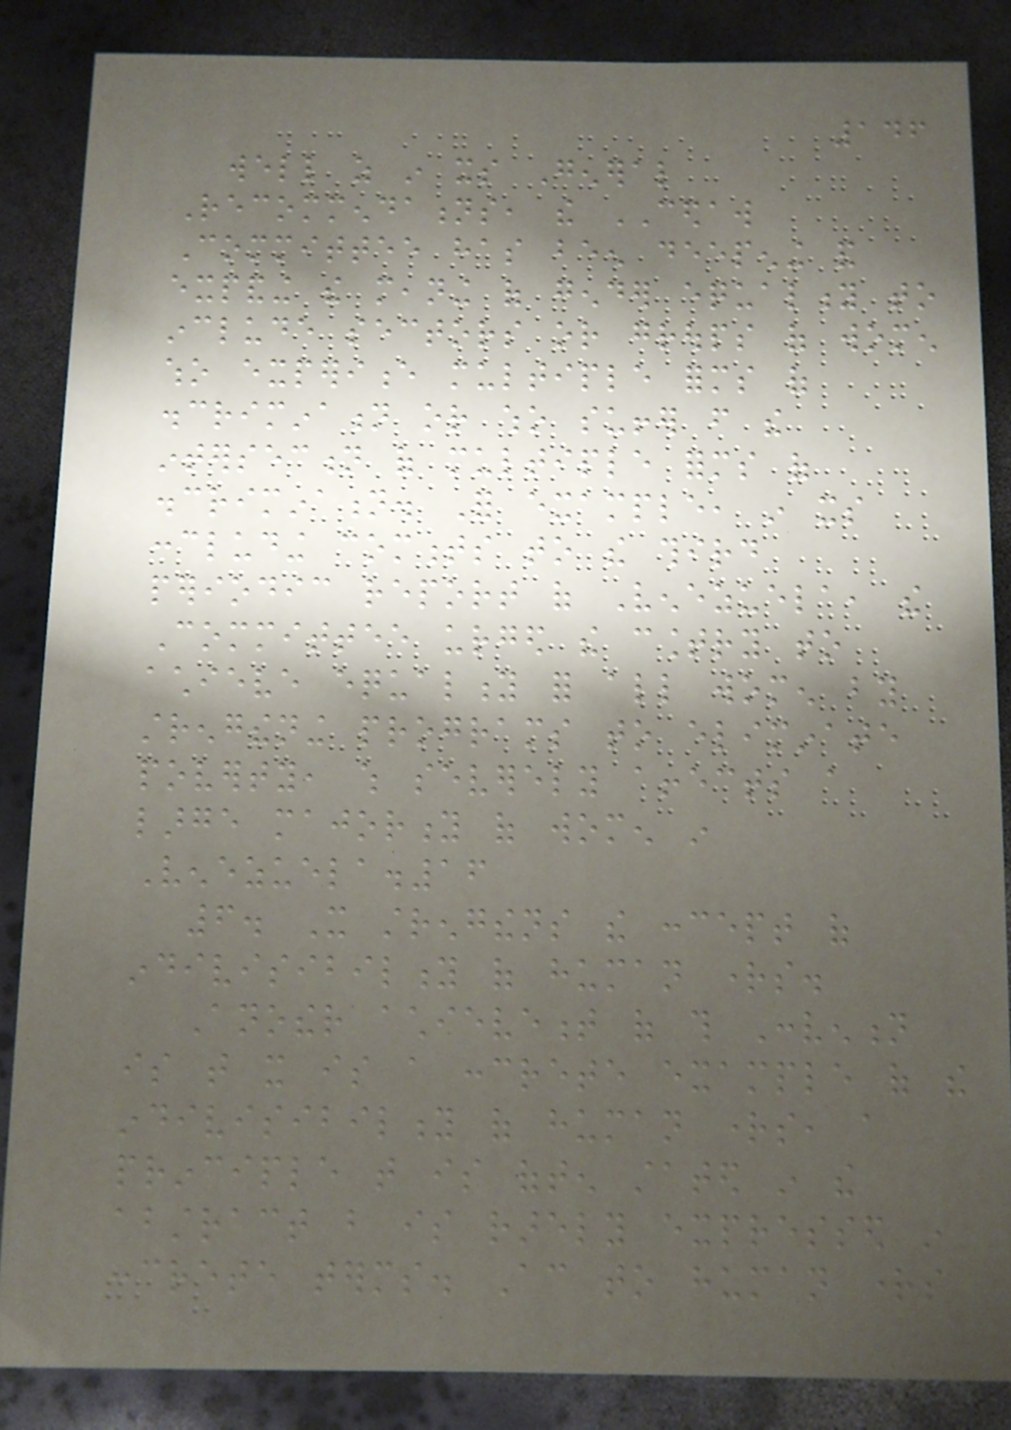146
well as in its General
Recommendations, the CEDAW
Committee has been deepening and
expanding the meaning of gender equality to
include sectors or groups of women
who experience multiple forms of
discrimination or who suffer from the
intersection of multiple forms of
discrimination. For example, in its
concluding comments to the third
periodic report of Venezuela, the
Committee urged the country to
achieve equality for all women by
strengthening programs to eliminate
poverty, which severely affects a
large majority of women in
Venezuela.16
6. It strengthens the concept of
indivisibility of human rights.
Another achievement of this Convention
is that it is a concrete example of the
indivisibility of human rights, a
principle that is often stated in the
abstract but is rarely expressed in
concrete terms. According to human rights
